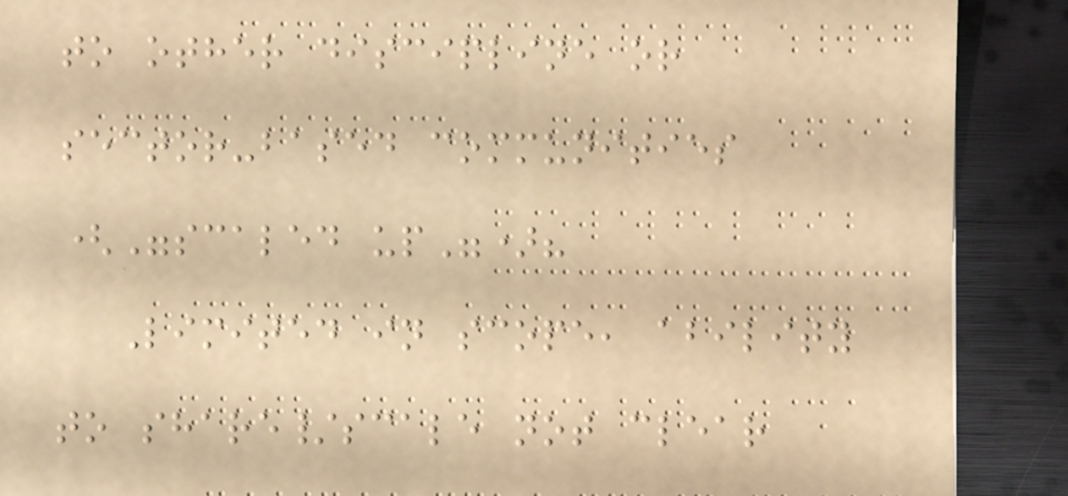to other discipline or
sector-based communities
("scaled up")?
Limited in scope, ability
to share/scale not clear
